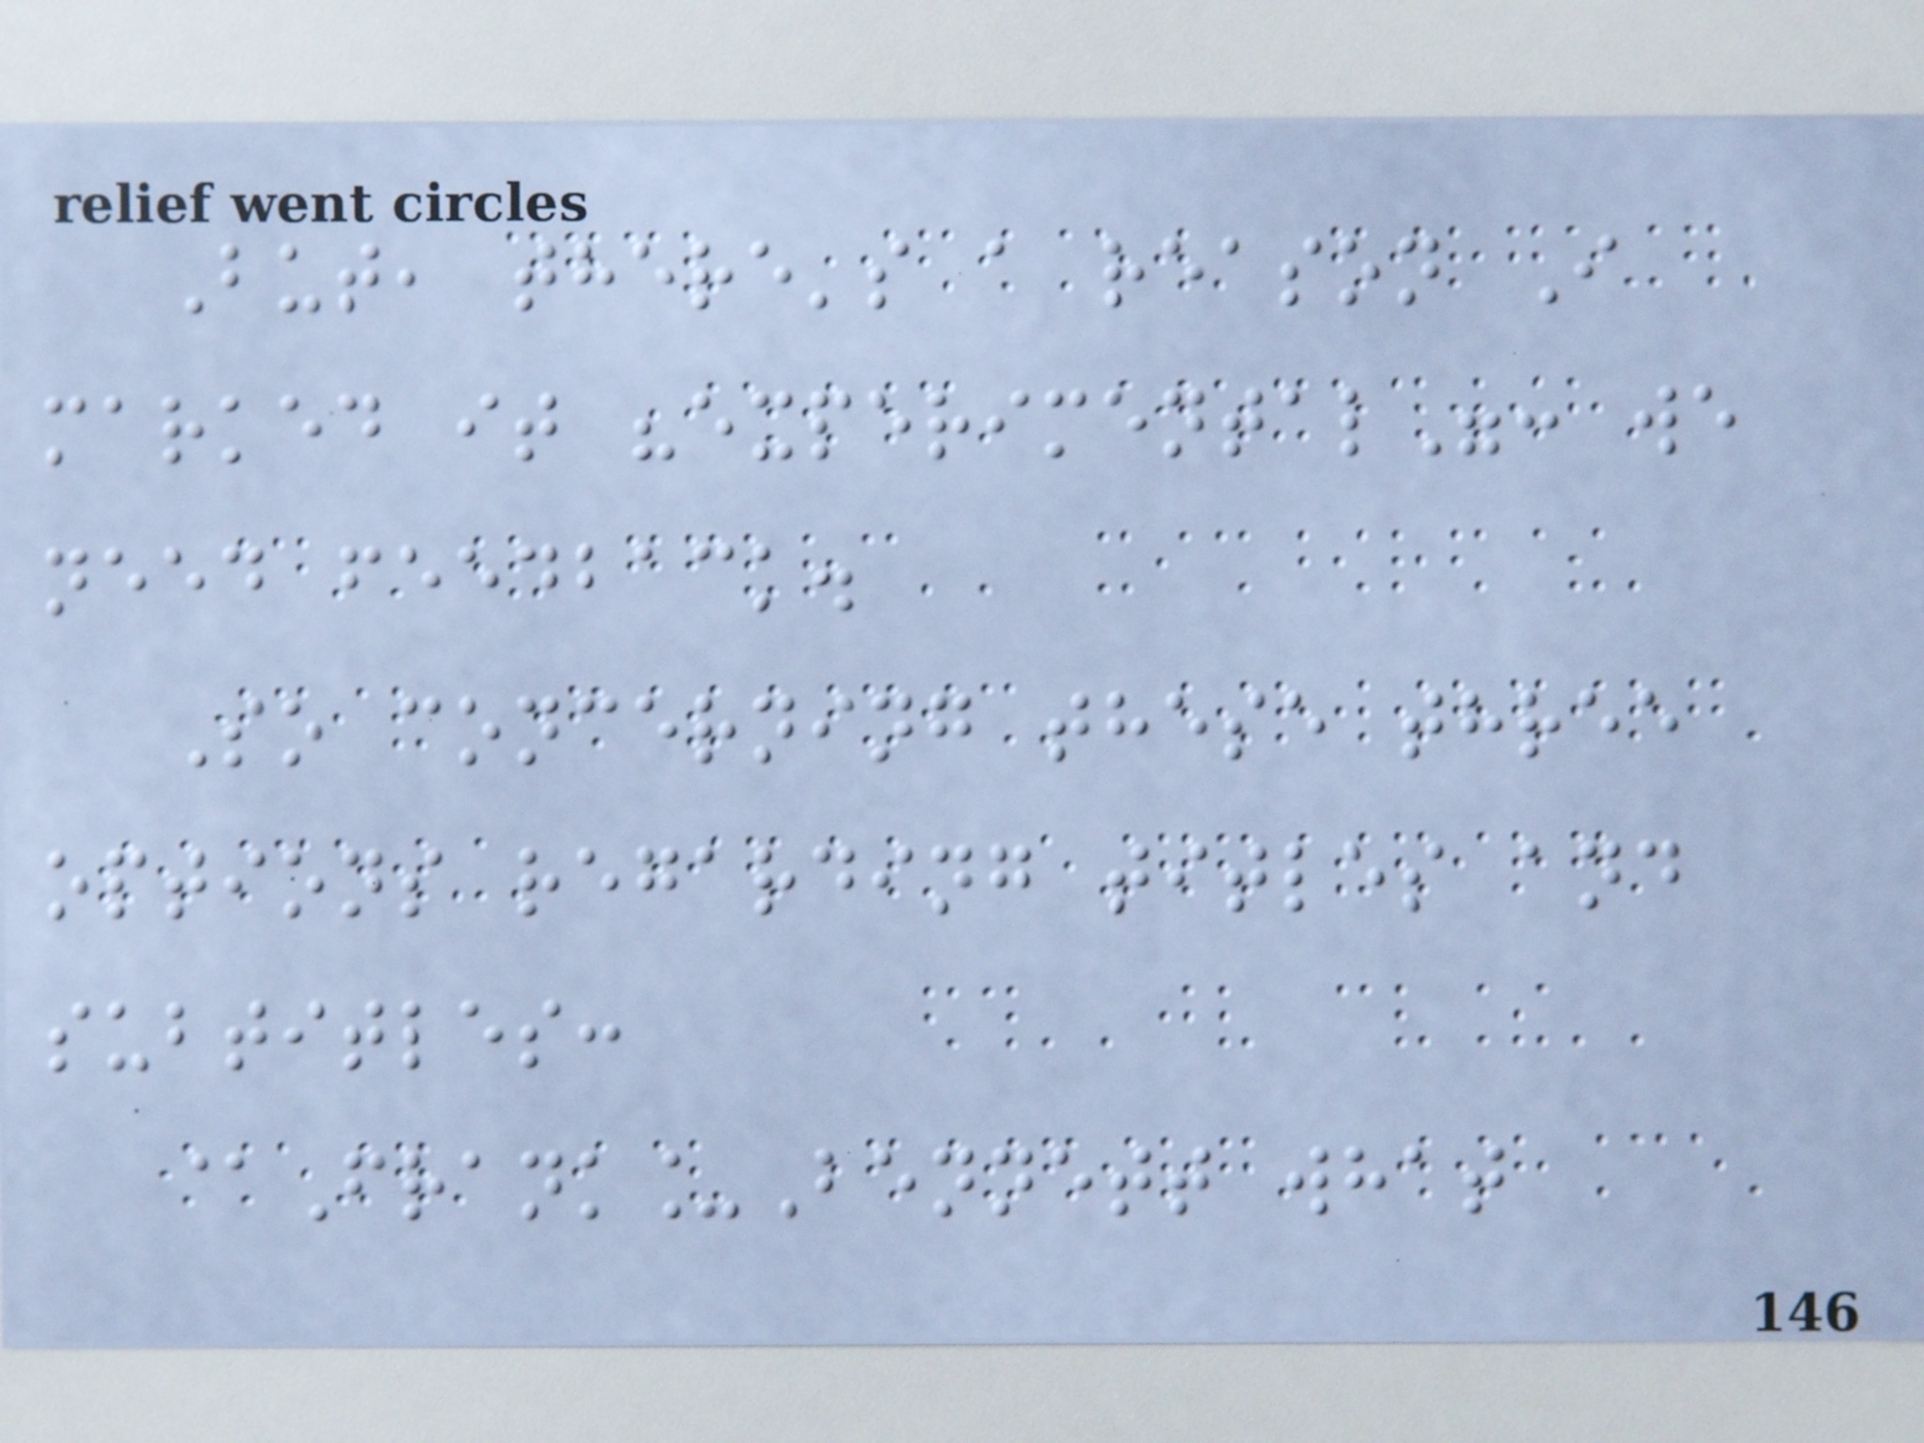But, there's a reason I
marked it "experimental": we
need feedback.
So concerning these three
options regarding titles and
subtitles:
@Frank_Bennett what
